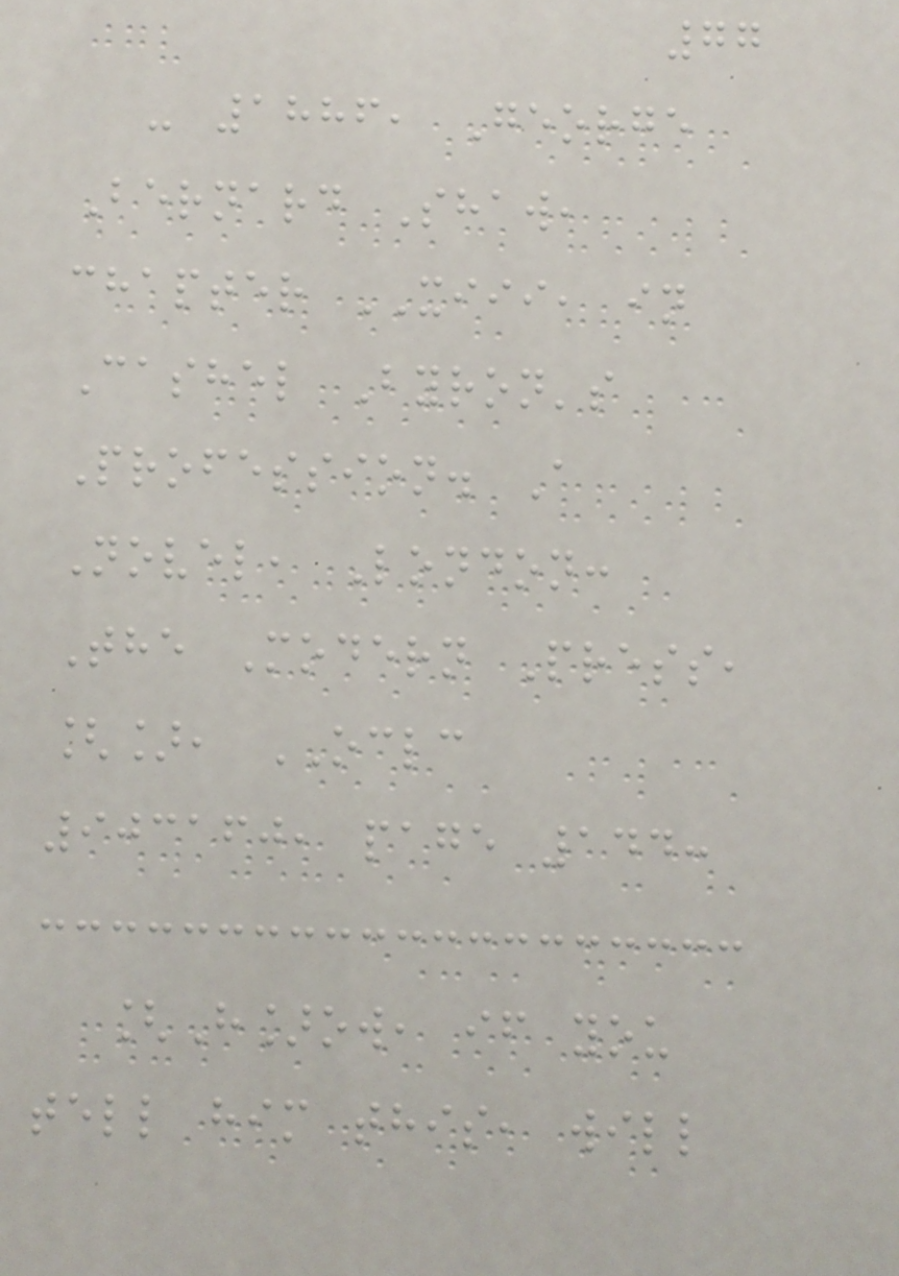77
- 1886, George
Bernard Shaw,
chapter XIII, in
Cashel Byron's
Profession. A
Novel, London:
The Modern Press,
[], OCLC
903160, page 144:
[H]ow, if you
tell him this, will
